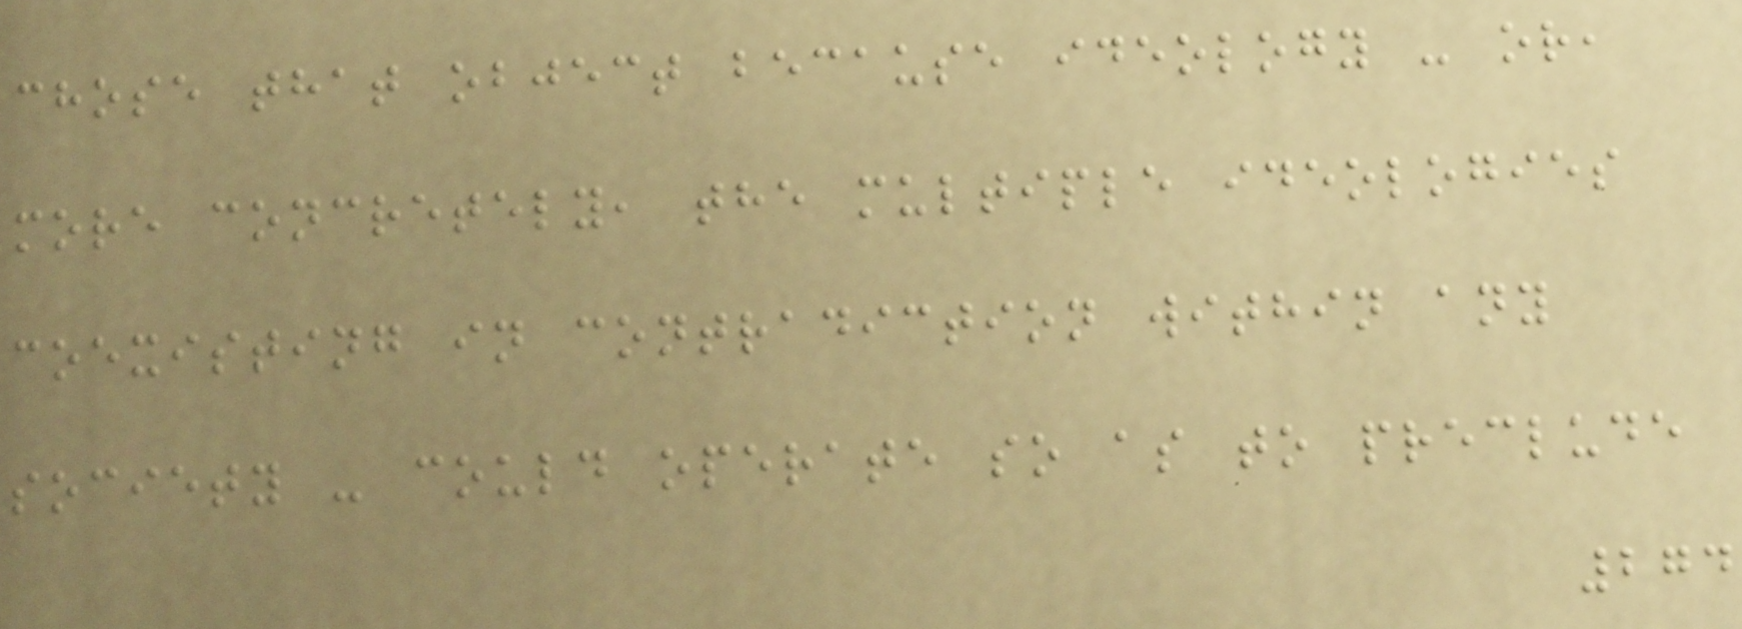chose that object because ideology - or,
more concretely, the multiple ideologies
coexisting in contradiction within any
society - could operate so as to preclude
274
